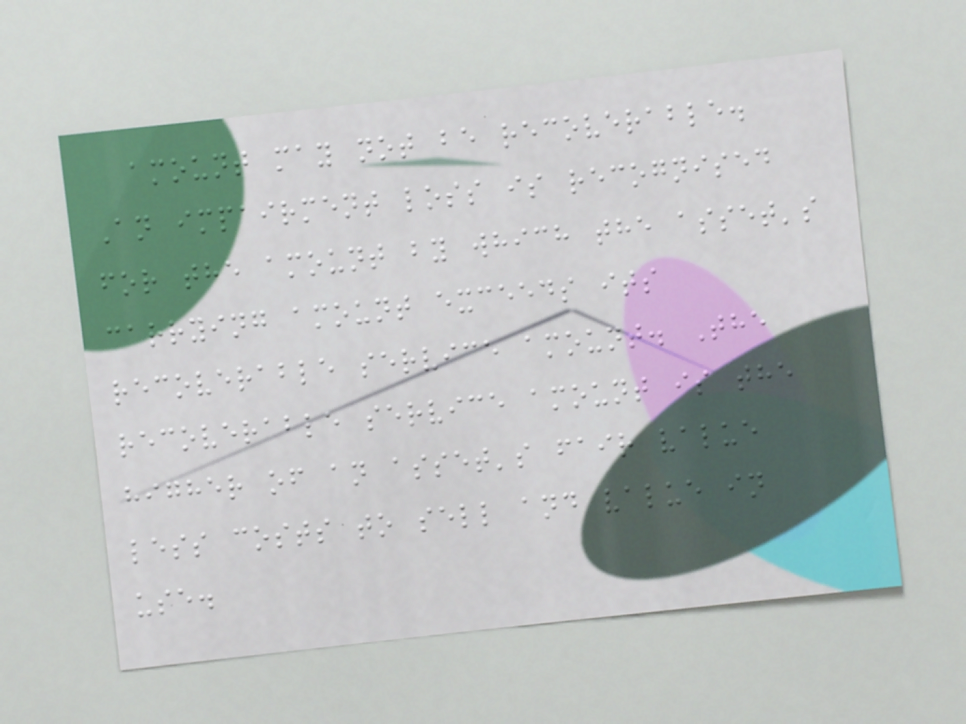amount may not be recoverable.
An impairment loss is recognised
for the amount by which the asset's
carrying amount exceeds its
recoverable service amount. The
recoverable service amount is the
higher of an asset's fair value
less costs to sell and value in
use.
